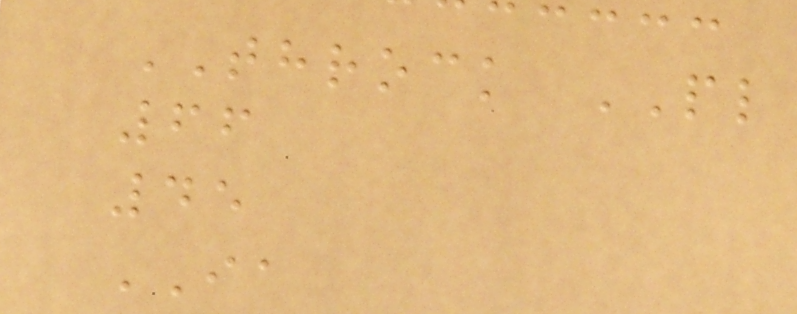THROCK PL
66
45
IA
